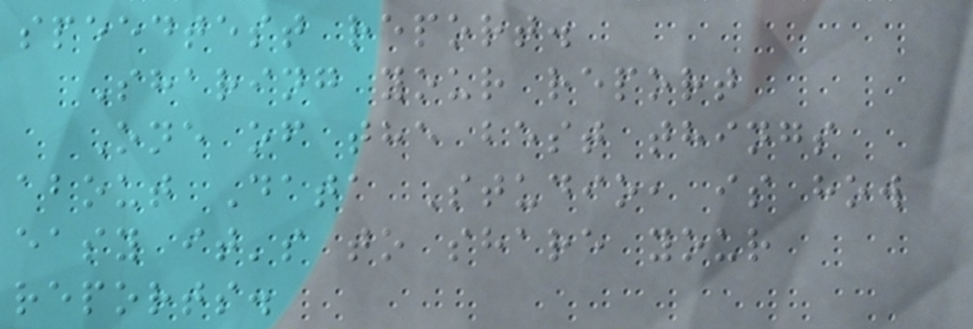speedtest report.
Sharing your report
One of the best things
about Data Studio, is how
easy it's to share your
reports.
